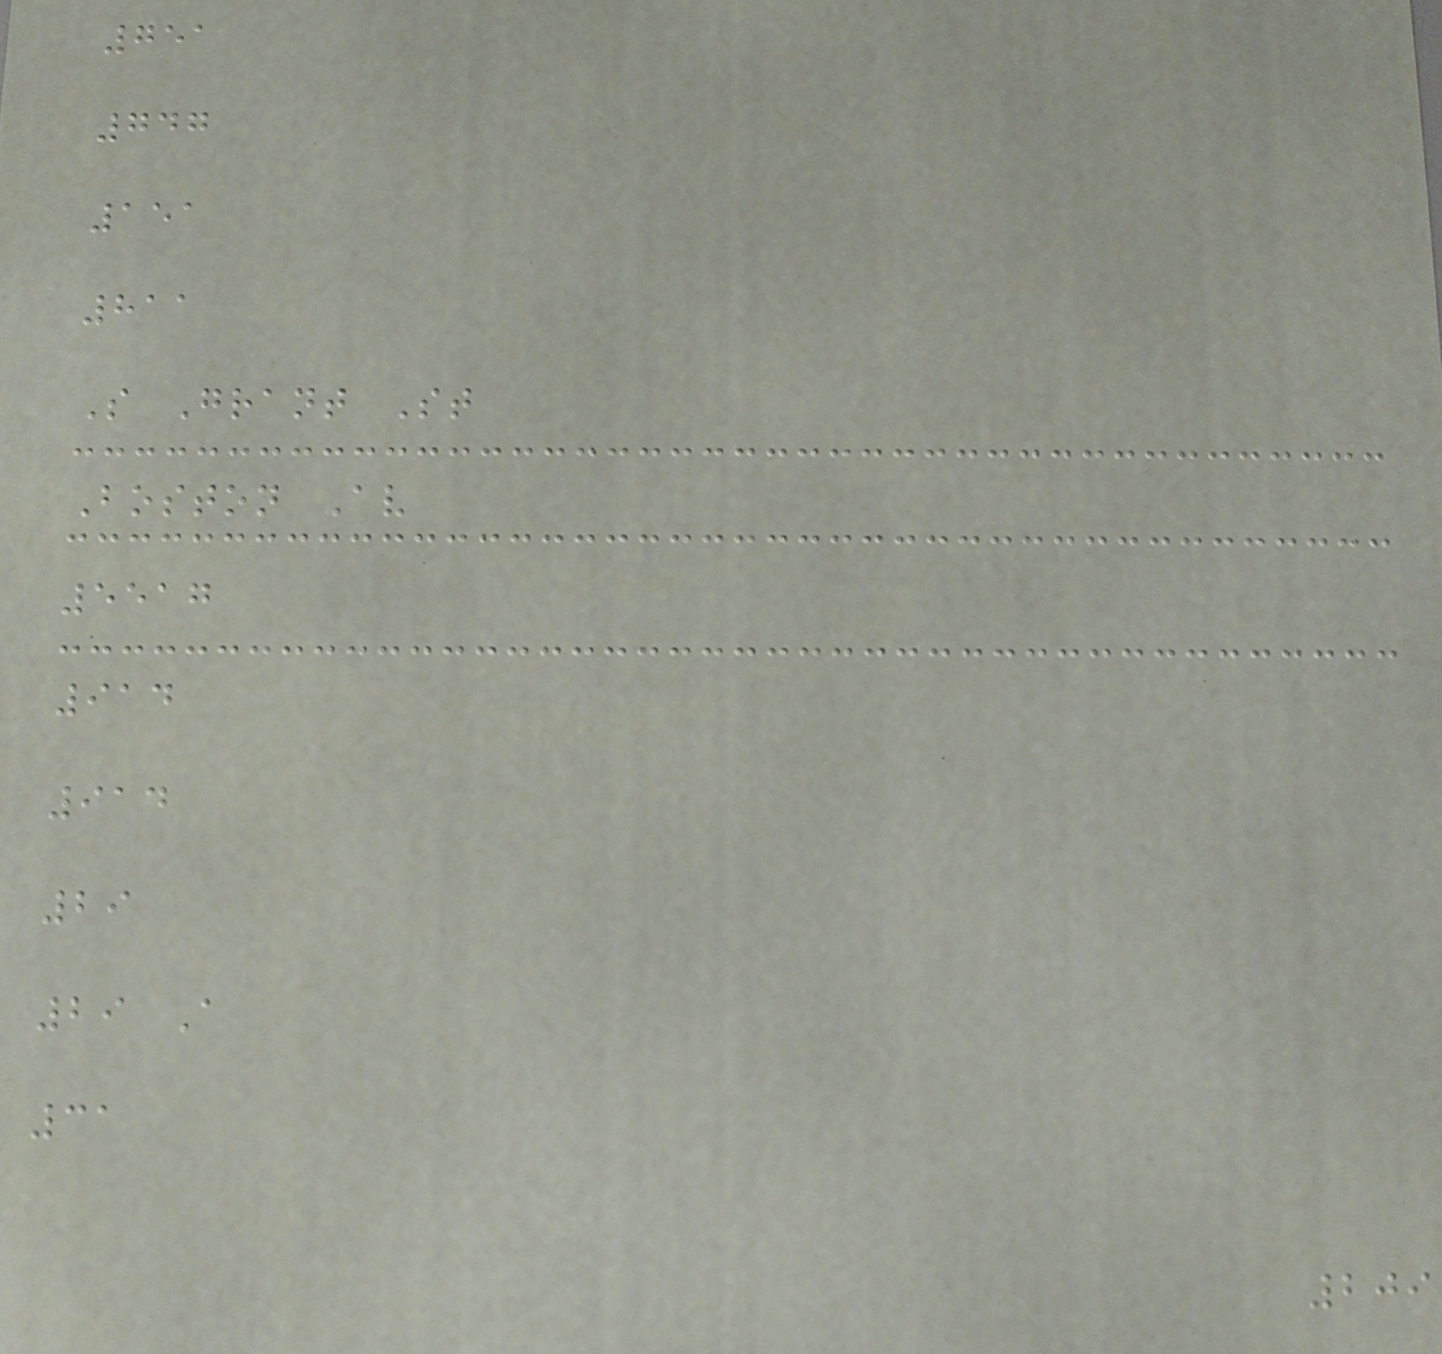751
747
151
811
S Grant St
Boston Av
5517
914
914
29
29 A
31
209
